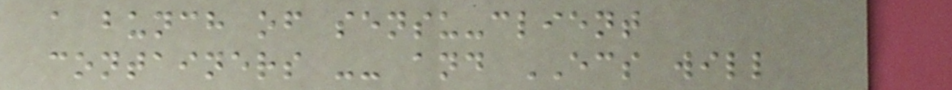a bunch of sensu-client
containers -- and ECS will
